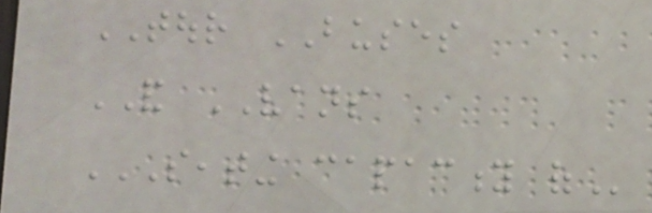TOUR BUSES
AND VANS
SEATING CAPACITY OF
